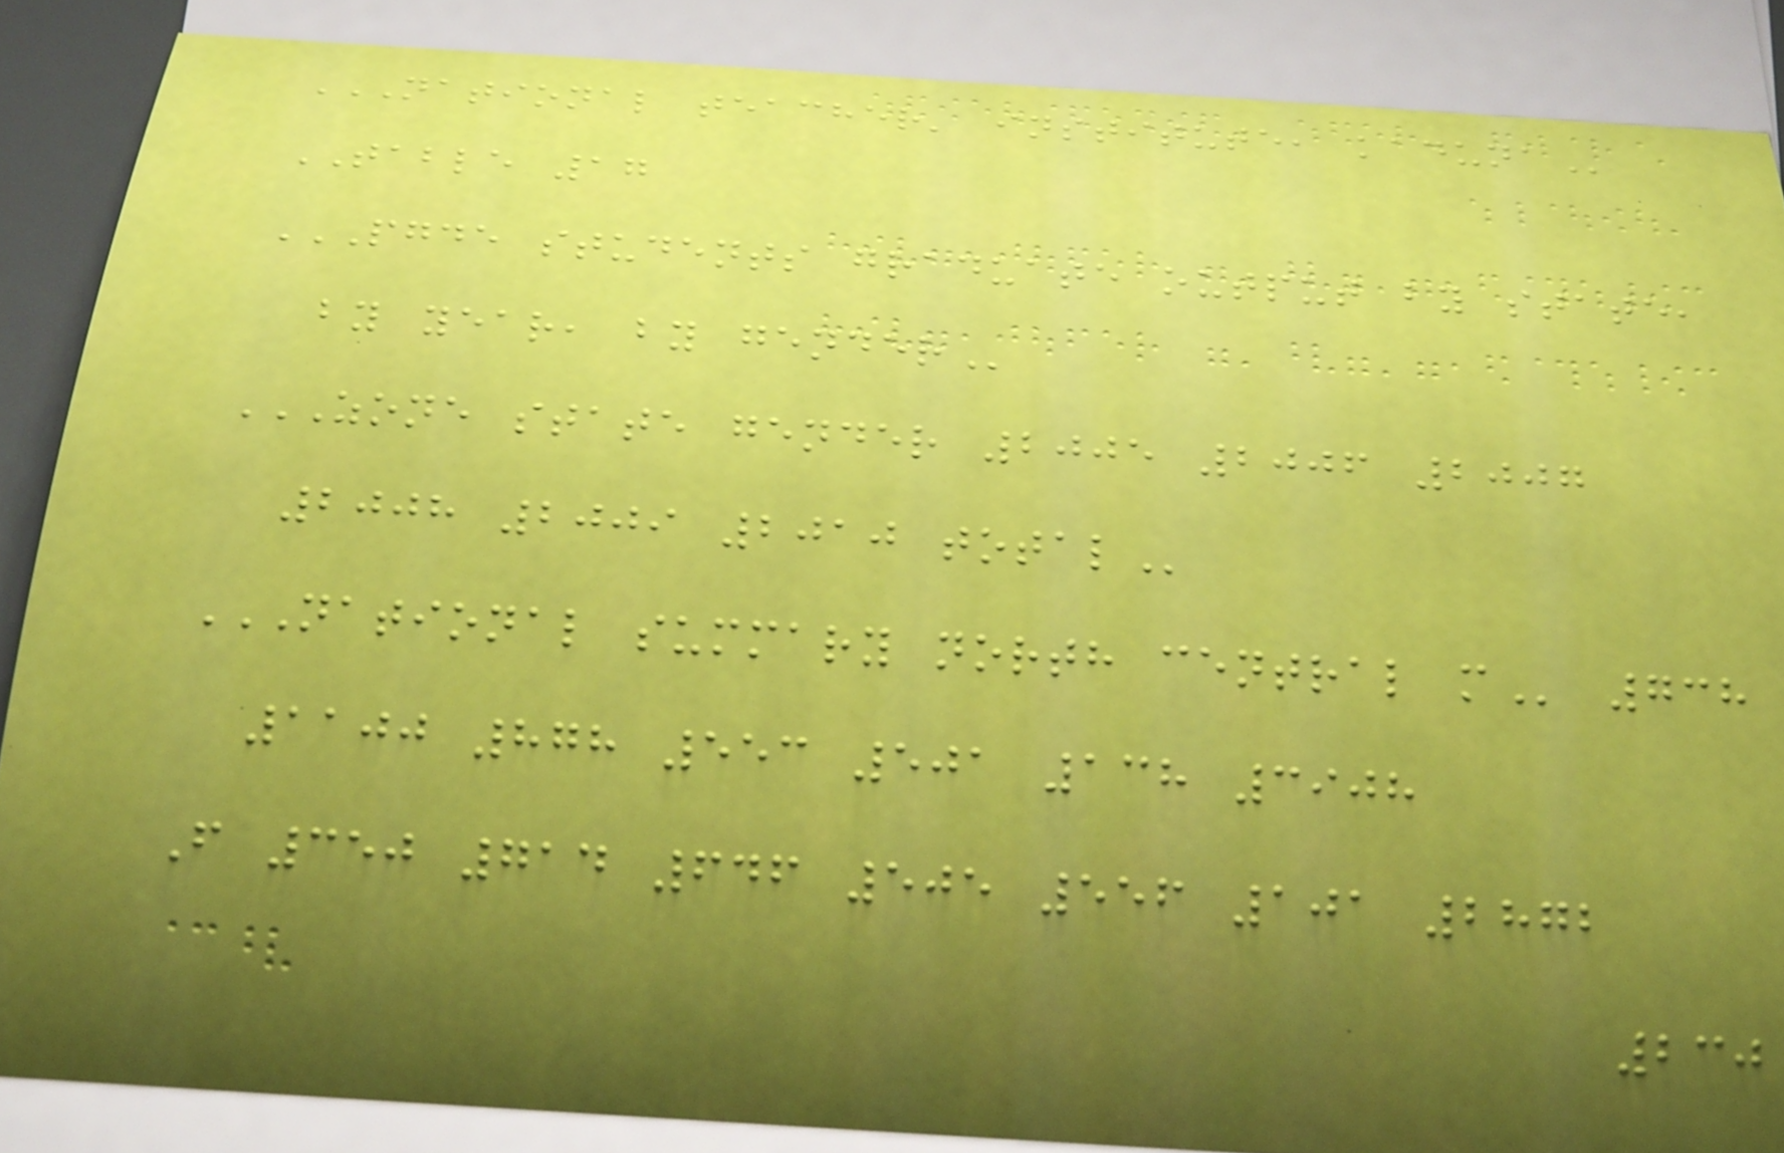NATIONAL TEACHER' INSTITUTE, KADUNA
TABLE 17
PGDE STUDENTS GRADUATE OUTPUT BY STATE,
BY YEAR, BY GENDER
ZONE STATE GENDER 2005 2006 2007
2008 2009 2010 TOTAL
NATIONAL SUMMARY NORTH CENTRAL M 738
1100 878 553 501 138 3908
F 350 714 646 505 556 101 2872
230
